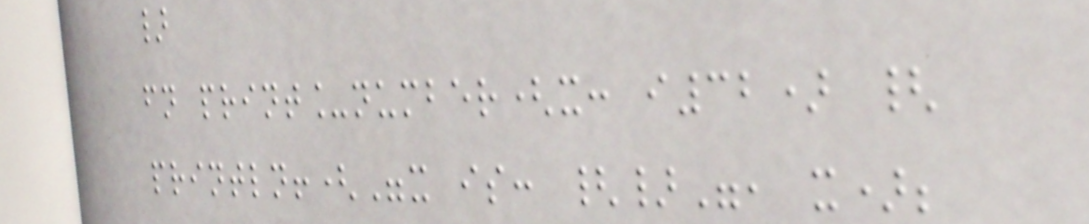}
fn print_number(x: i32) {
println!("x is: {}", x);
